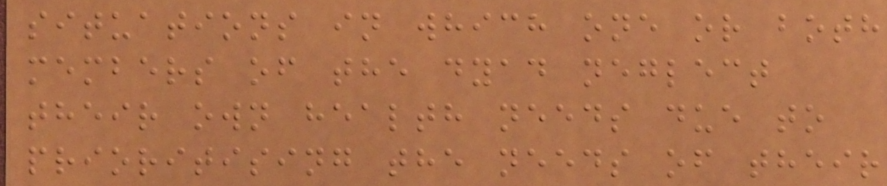situations in which one or both
members of the dyad neglect
their own health needs due to
prioritising the needs of their
